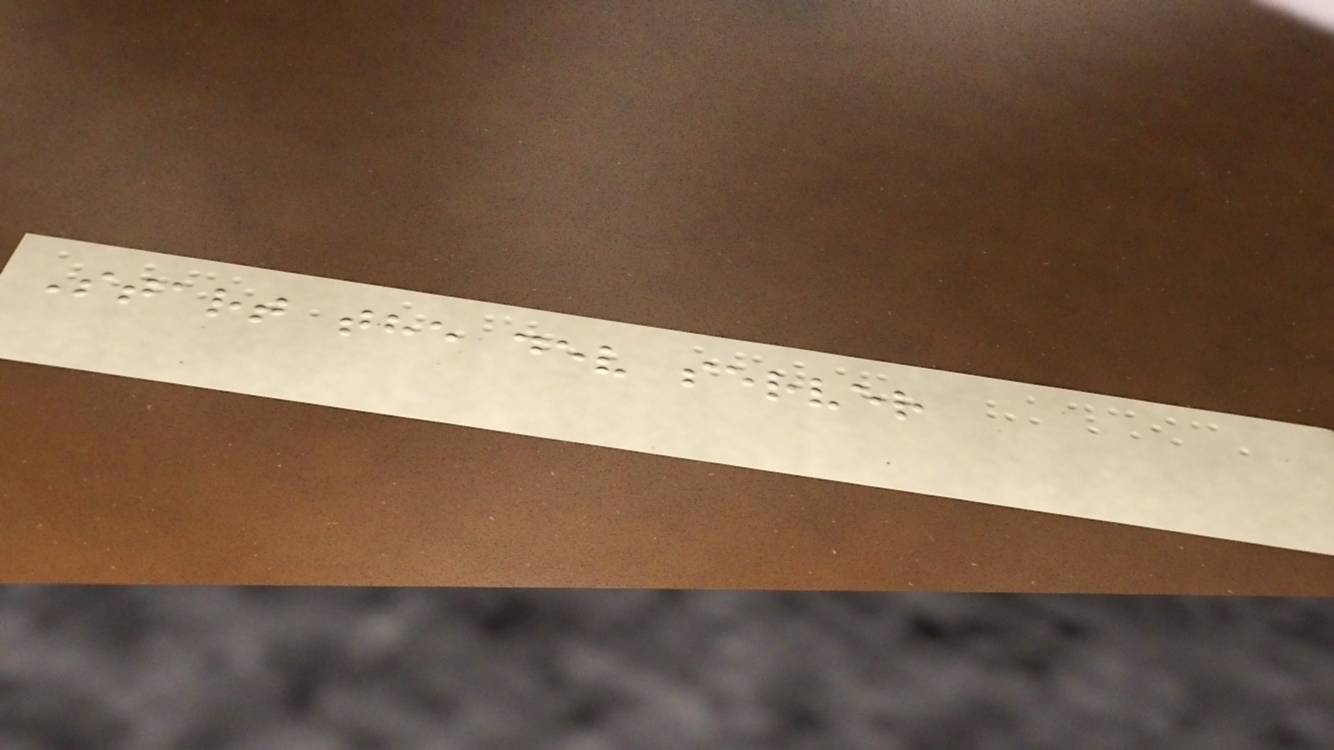Start the dev server
